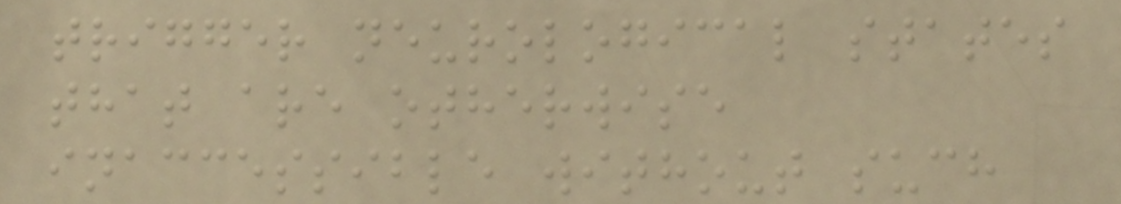trigger neurological states
that are otherwise
inaccessible without such
